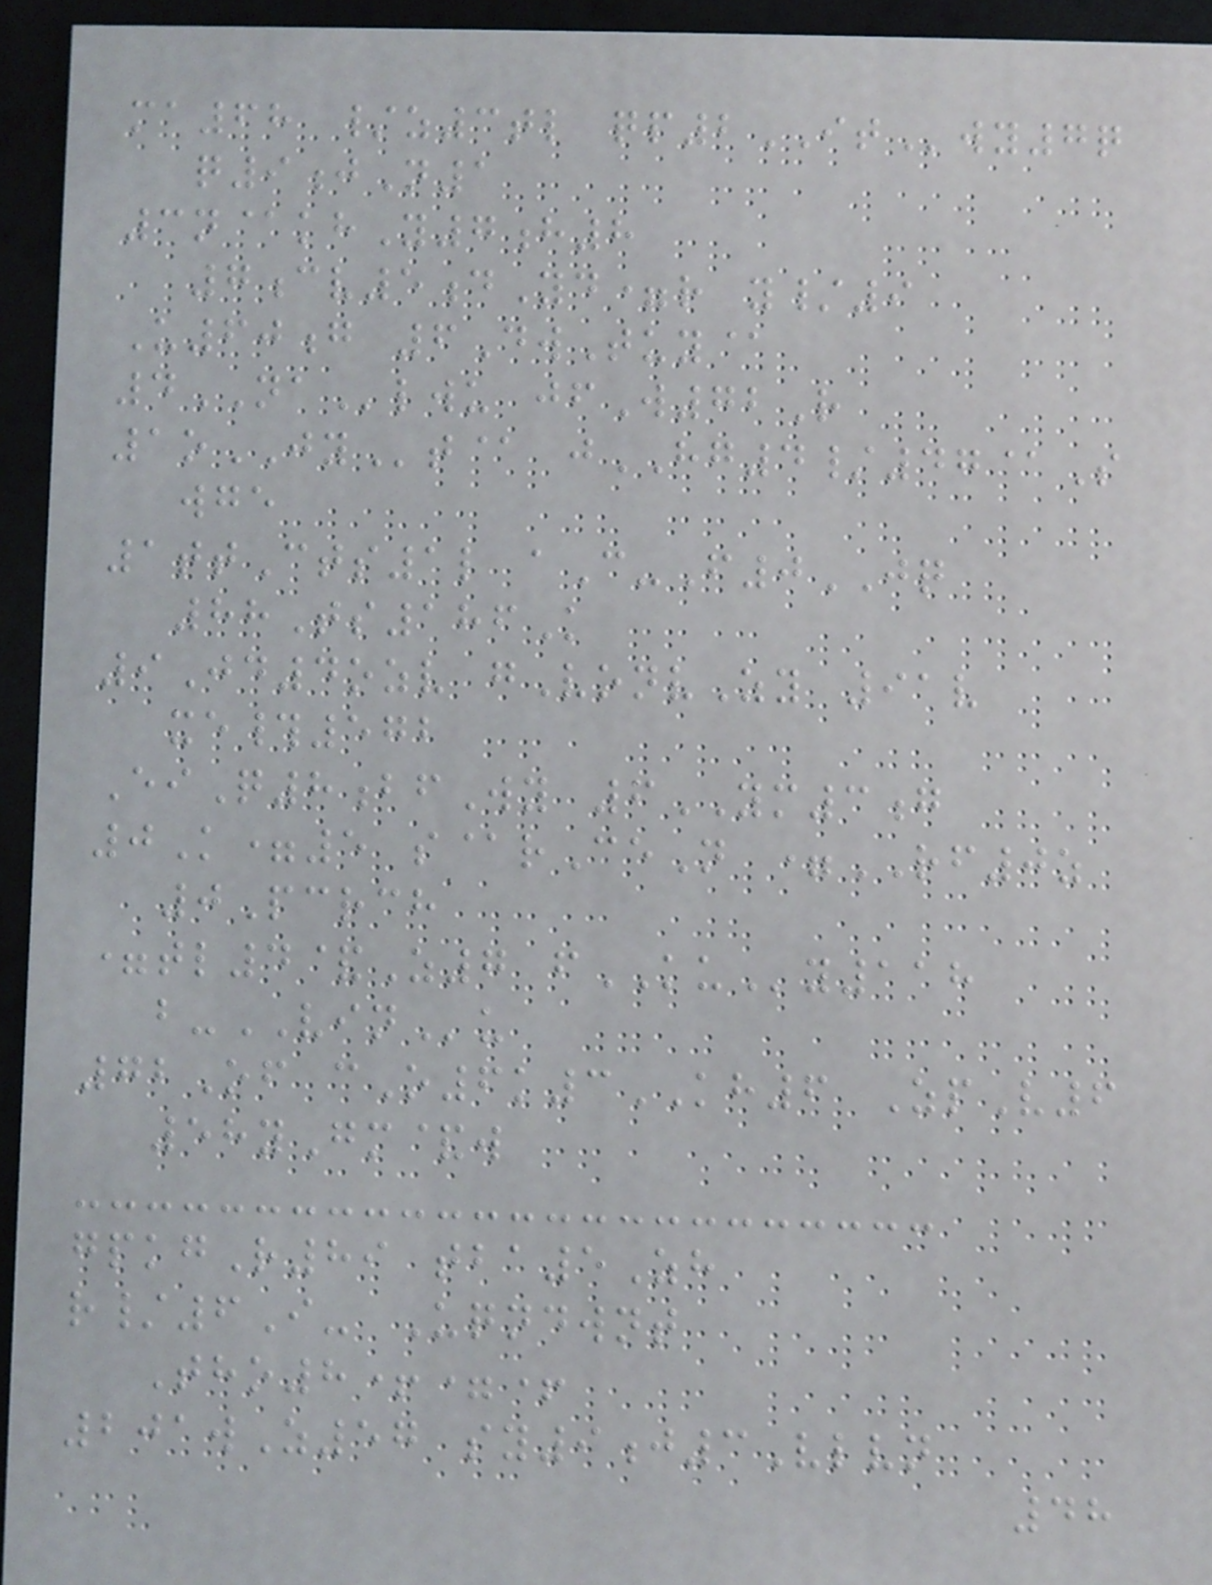ma68 /z3tl qp2ITwy7q
q9jN1
3n@khY7h8
7cv5dYd=r y/9
U60g 6DwTuy@
4NAlwu jfW72R
1oJYt@ jHG4/47@S
wge
1ttCts1l aC-F0JQ
88Ts186K
9Jd4ozv gVonvZy 91v
xe#572
EiQ8bfWy 6YM3g
0K=5 s@rCeN =RF0z
0Pcrch
=tl4&Z7 fKUy118
b-VINu
72Of cO6k3KH6 ZpV6
58yGm&w
gpkgR89 tba5Zh
r/6I- Uqndwnt
Tho8+=+
201wZ57 sy9j3Vlvn
48
